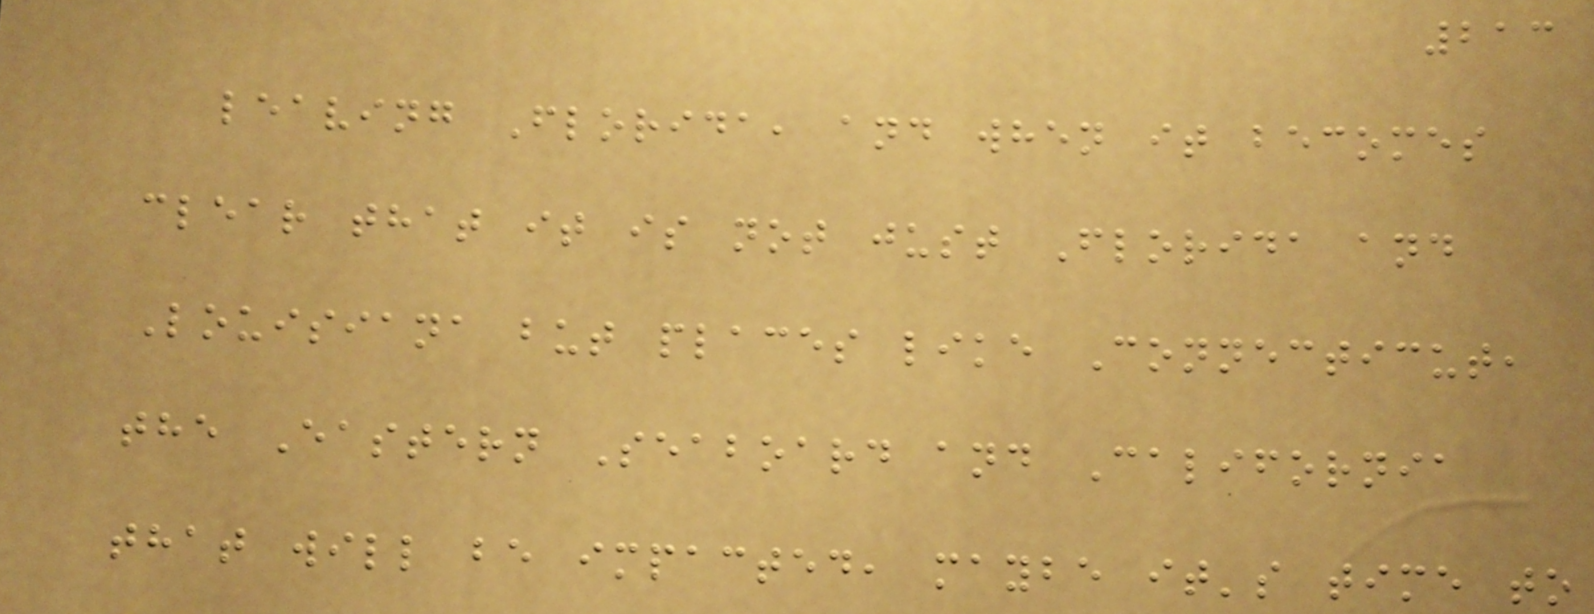213
leaving Florida, and when it becomes
clear that it is not just Florida and
Louisiana but places like Connecticut,
the Eastern Seaboard and California
that will be impacted, maybe it's time to
